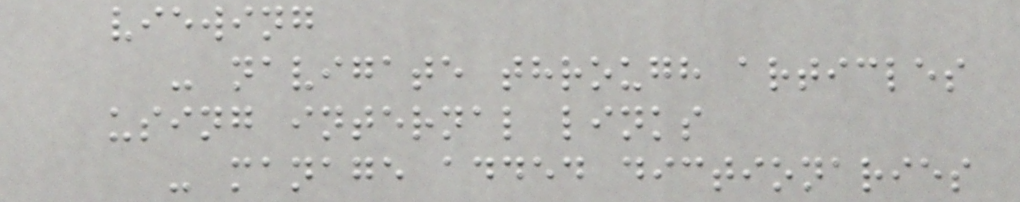viewing
- navigate through articles
using internal links
- manage added dictionaries
